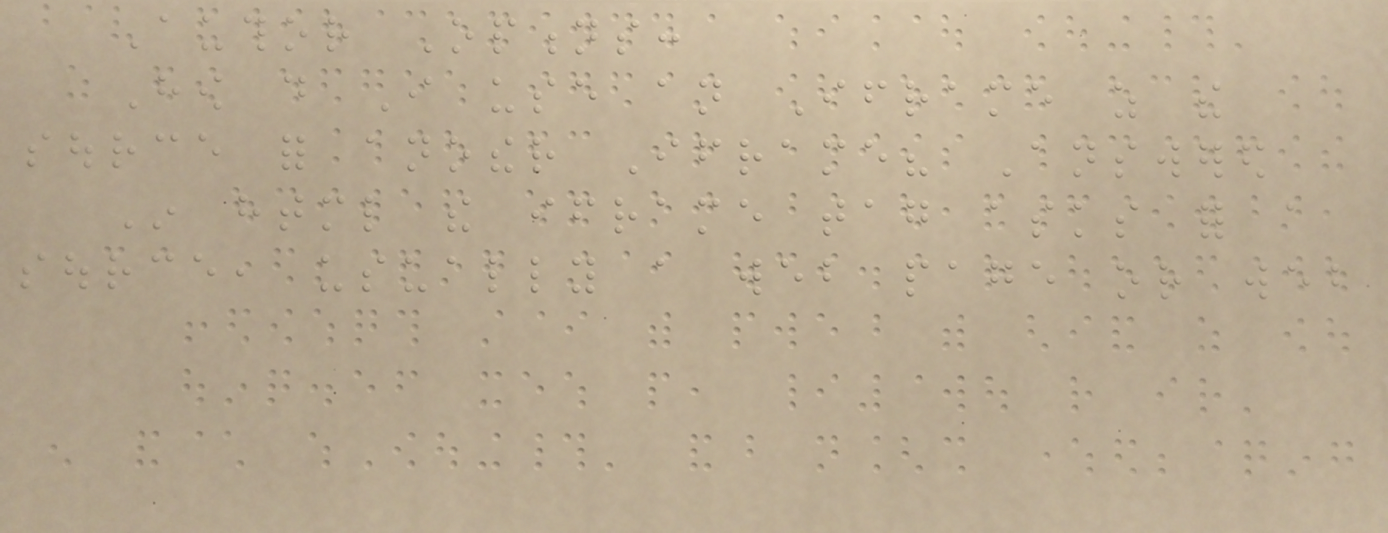Author Options:
How do I use an Iframe as the
source for another Iframe? Answered
In html the iframe tag asks for a
source, usually a web page or web
